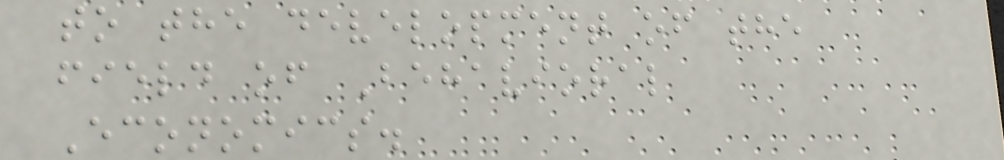to the development of the
field of Behavioral
Economics.
